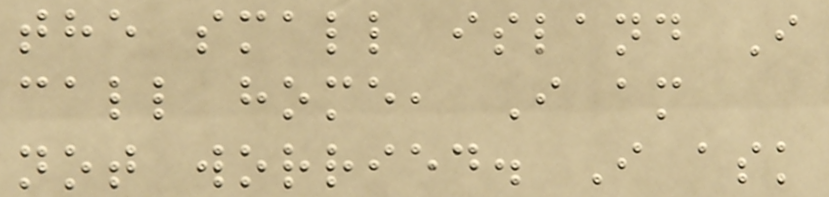the small island I
call home, I am
not worried. I ask
